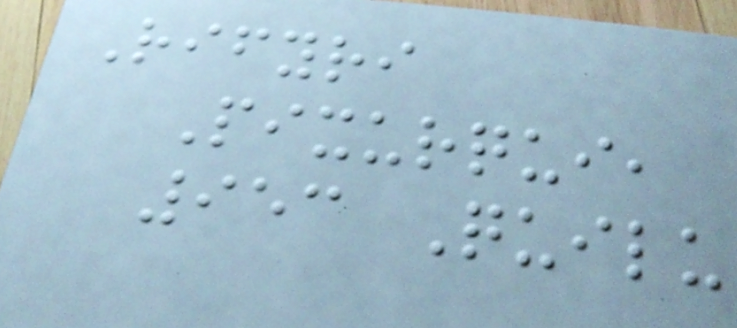Rifyri
Pixurqui,
953 Quilu
